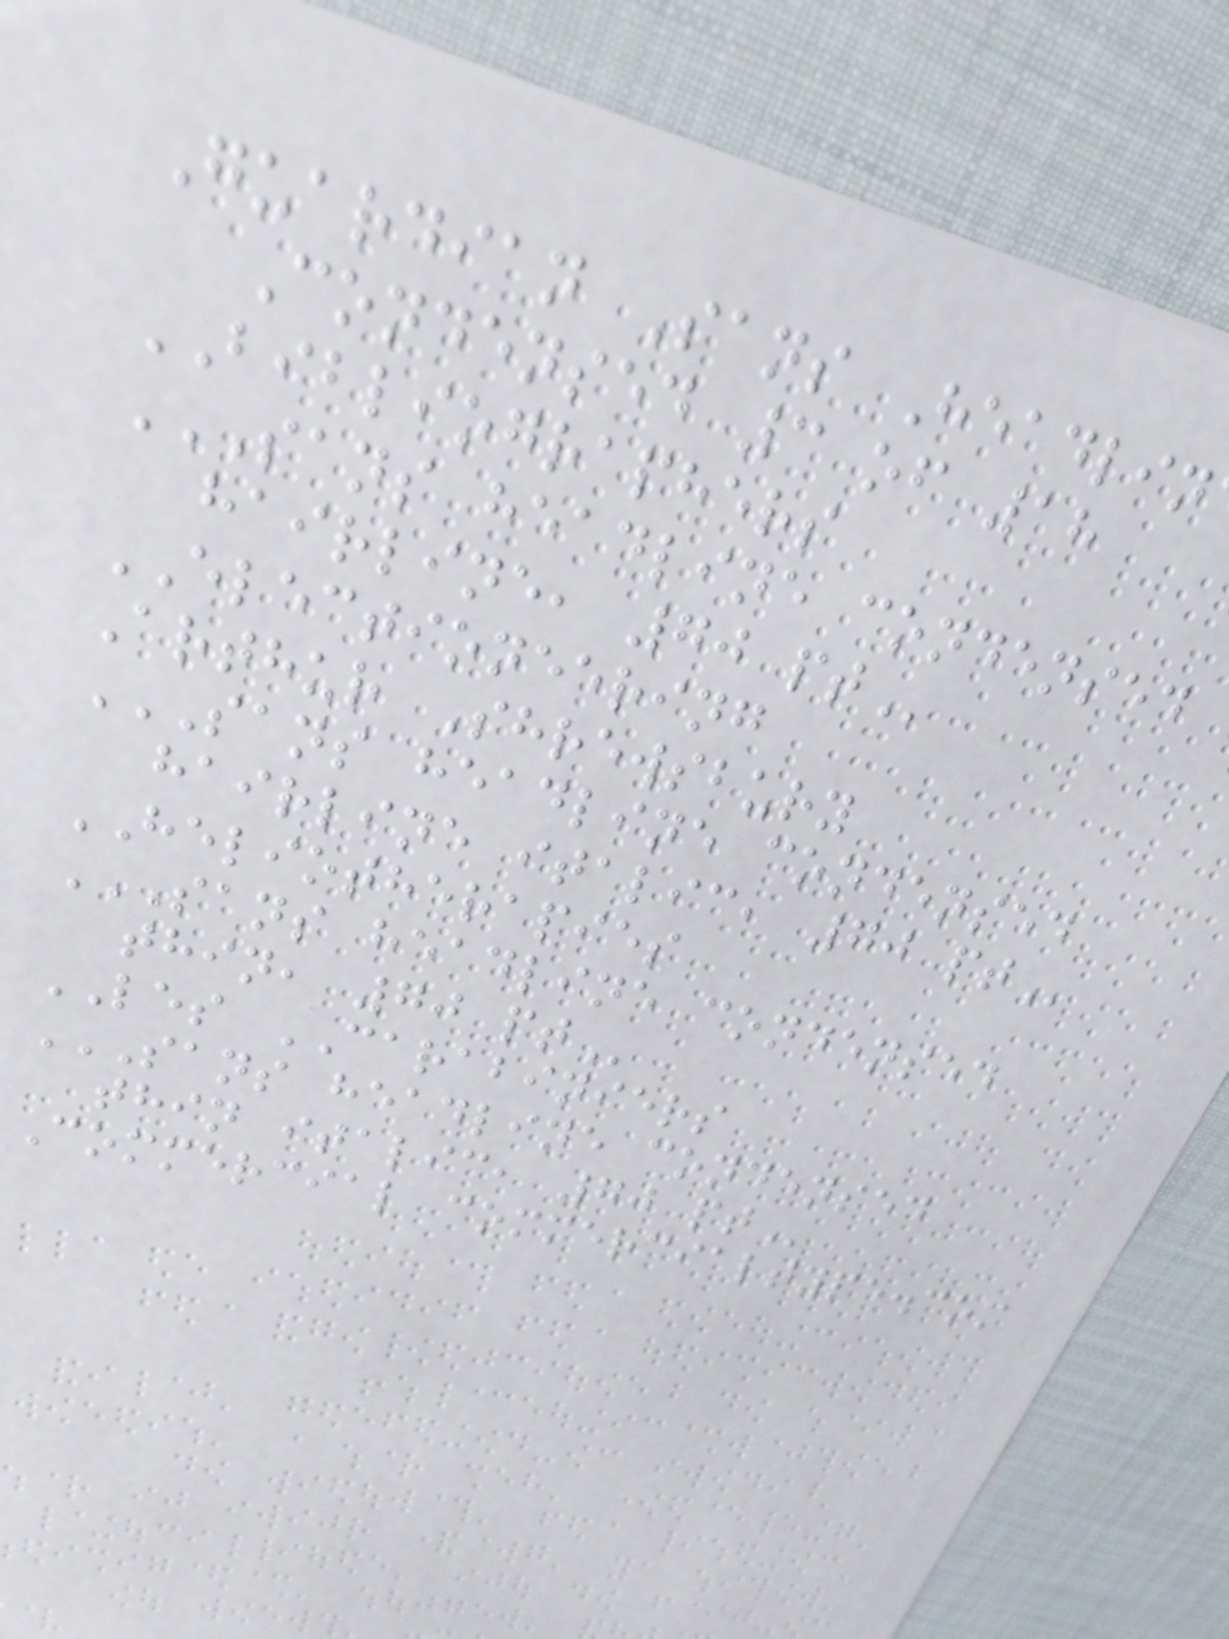Guardian Sans Headlin
Condensed 3 of 18
BIBLIOGRAPHERS
SANS HEADLINE CONDENSED
hairline, 70
ELECTIONEERING
Arthur Shrewsbury
SANS HEADLINE CONDENSED
hairline italic, 70
HELIOTHERAPIES
SANS HEADLINE CONDENSED
thin, 70
LES CARABINIERS
SANS HEADLINE CONDENSED
thin italic, 70
Commercial commercialtype.com
